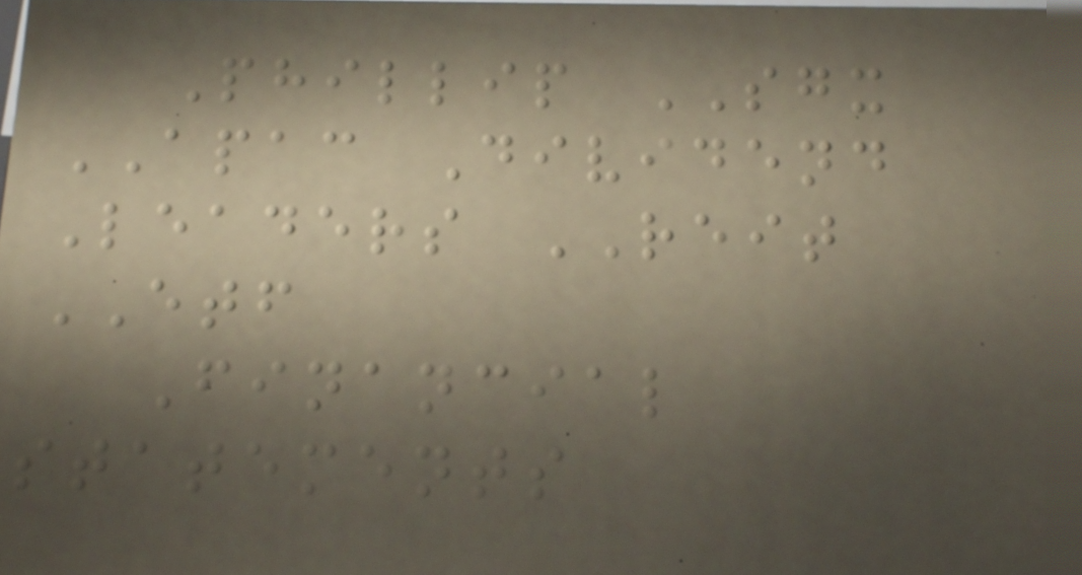Phillip SGX
APAC Dividend
Leaders REIT
ETF
Financial
statements
